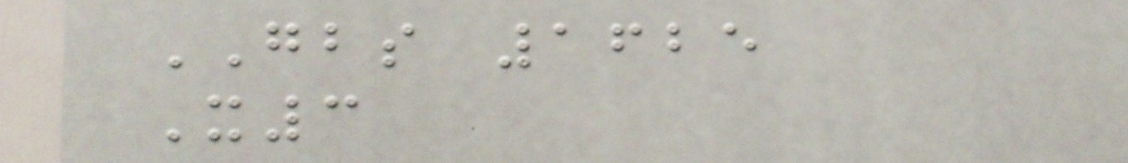GBS 1625
X3
